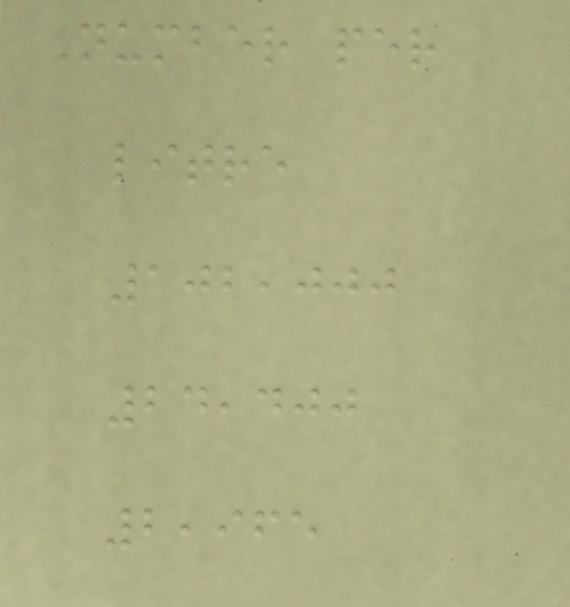Number per
litre
102,000
24,400
2,965
